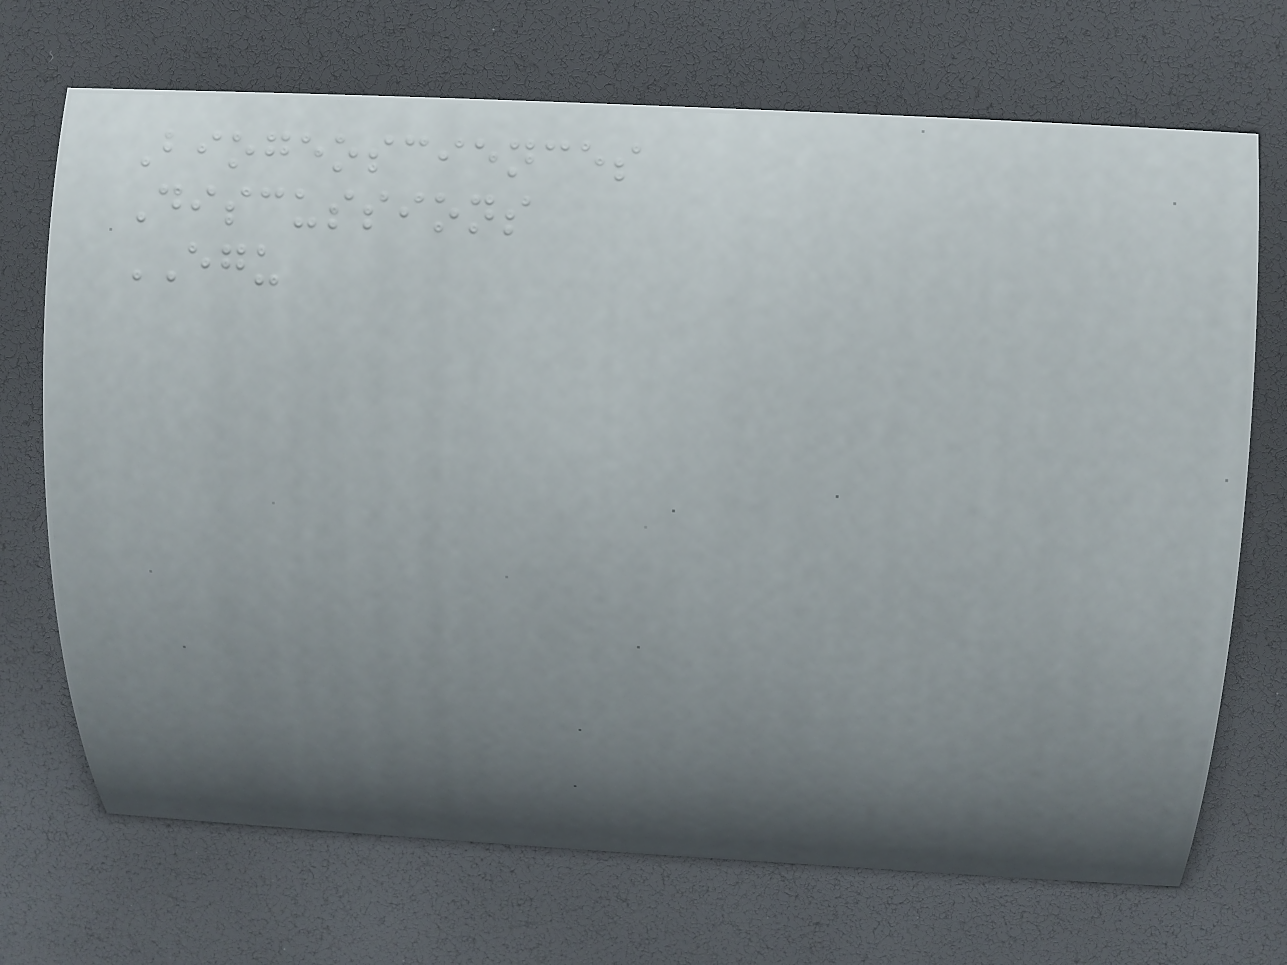Biogeosciences
Discussions
EGU
